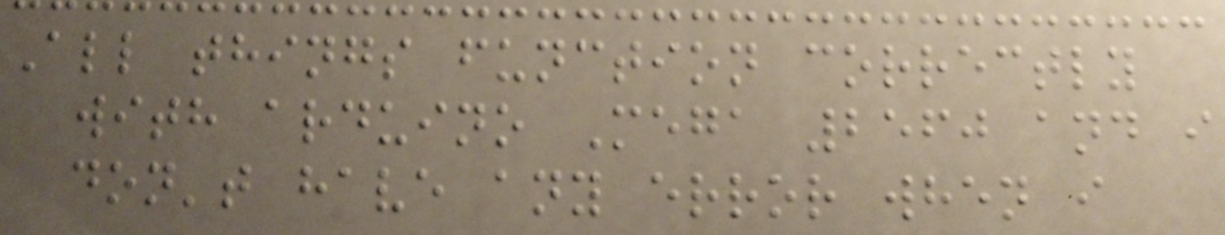All things function correctly
with arduino Mega 2560 and i
don't have any error when i
